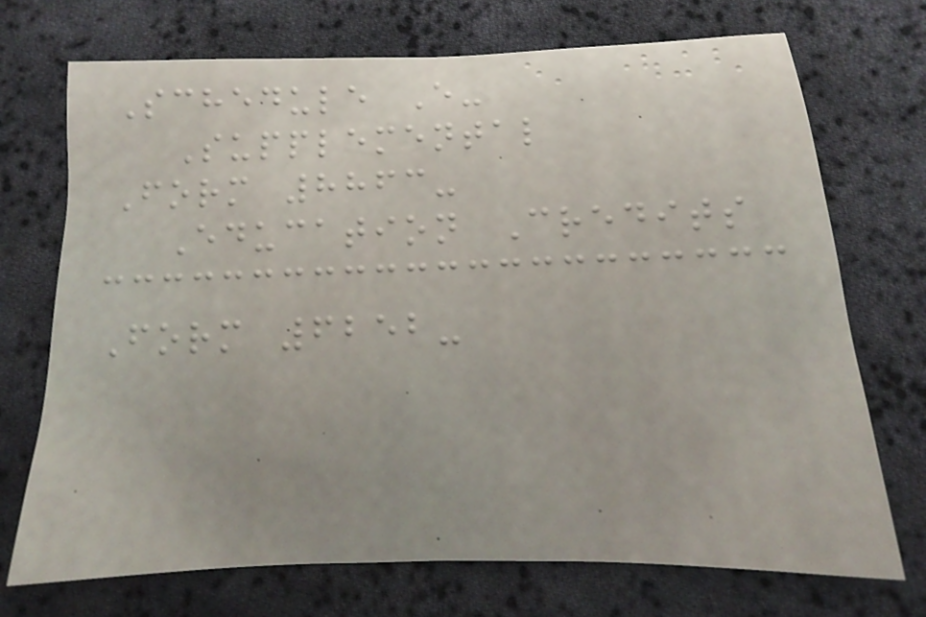Schedule E-
Supplemental
Form 8863-
Education Credits
Form 6252-
